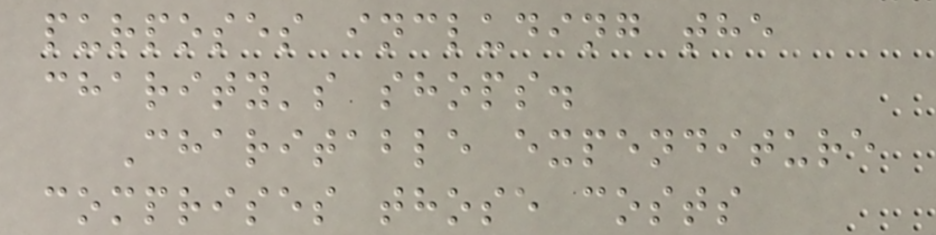purposes including the
charity's shops.
Charitable expenditure
comprises those costs
